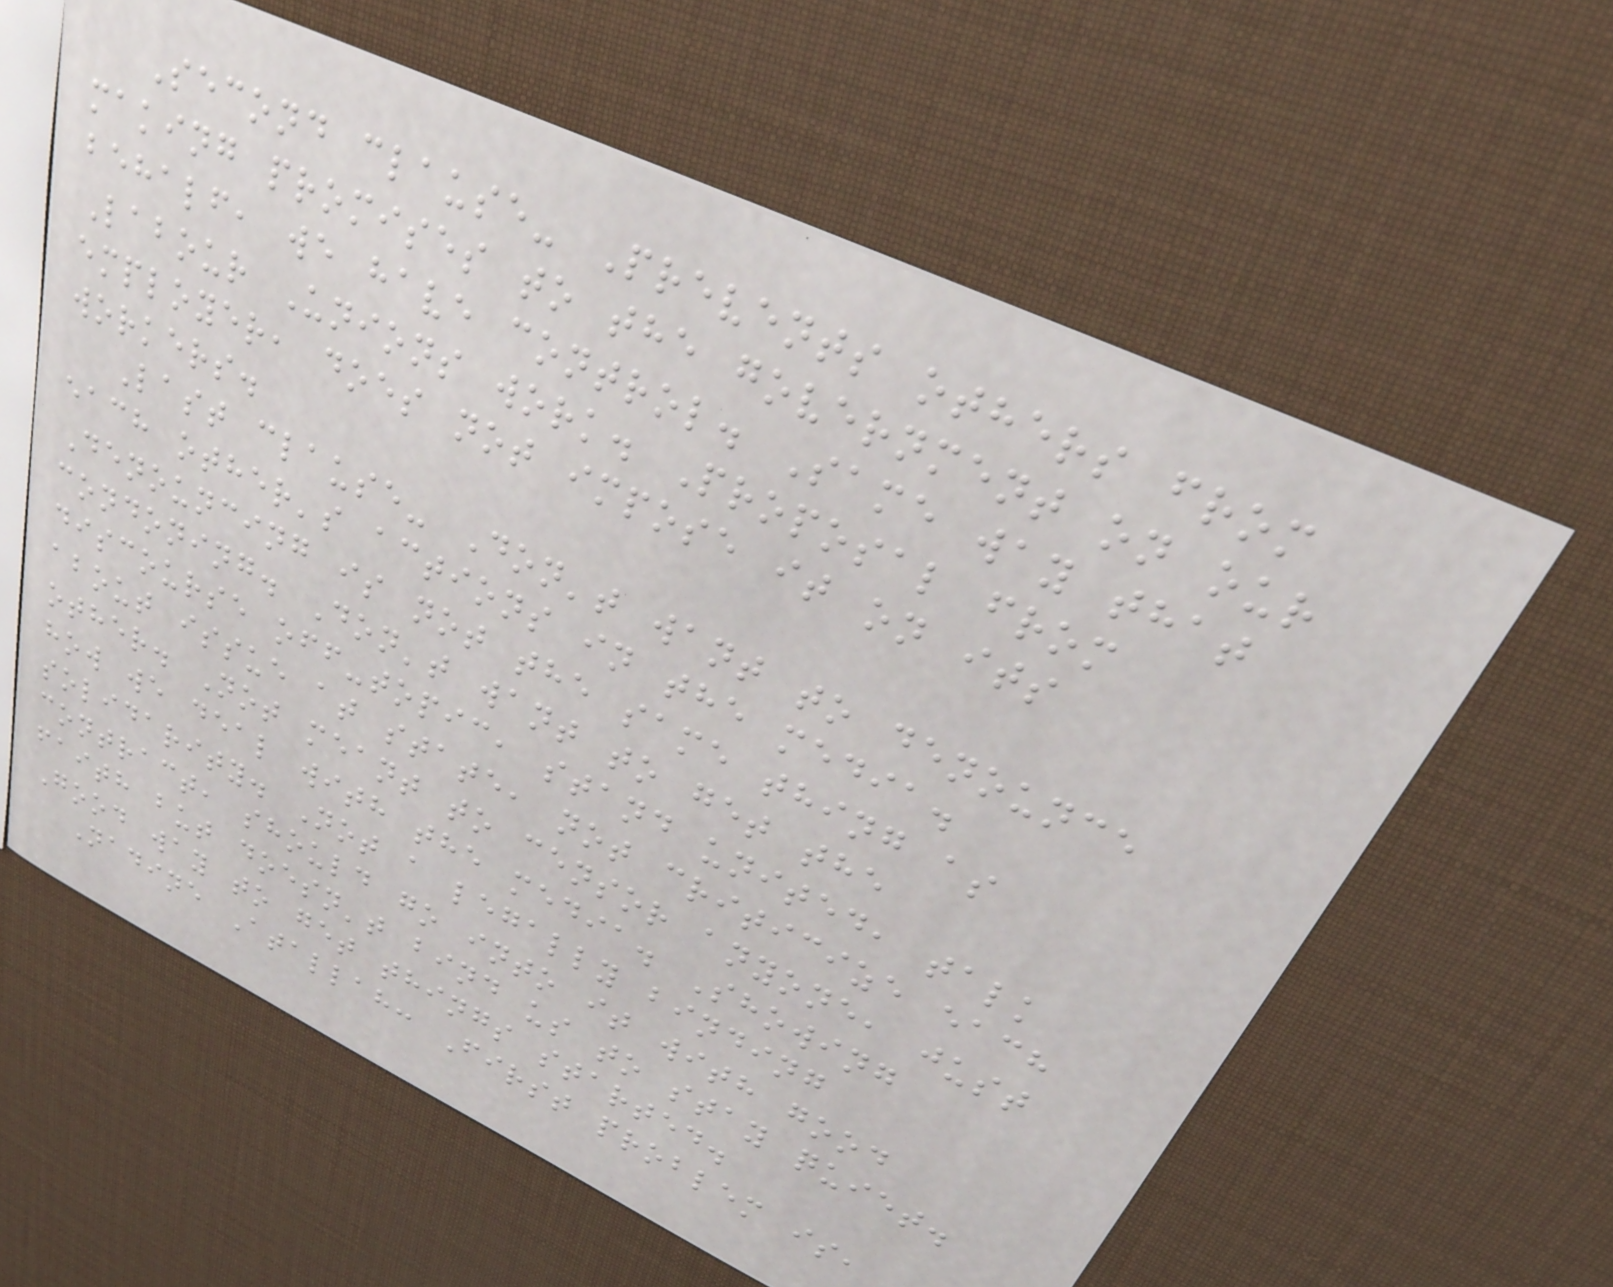Second clause- Prevents others from
making promises to the government on our
behalf, we have control. Same way that
Labour Unions work. Proposal from
employer, does not impose it on its
workers.
Last clause- Don't want to denounce
each other's actions in the media.
Denouncing is not the same thing as
condoning. Don't want to get the
discourse off-topic, stand united, talk
about issue at state, not criticize each
other. Not meant to censor anyone, just
how we deal with the media. Showing
solidarity. Not a legally binding
contract, should go into it with good
faith but doesn't bind us to stay quiet.
Good way to get things started.
Nadine Atallah: First problem is,
